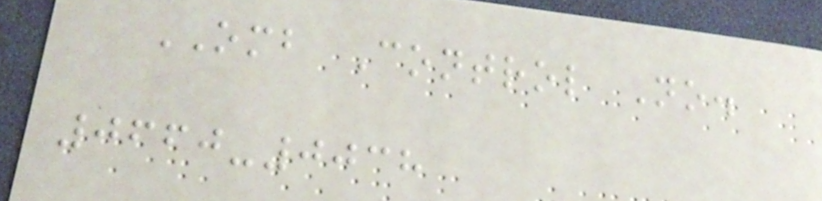OMB Control No.
0660-0038
